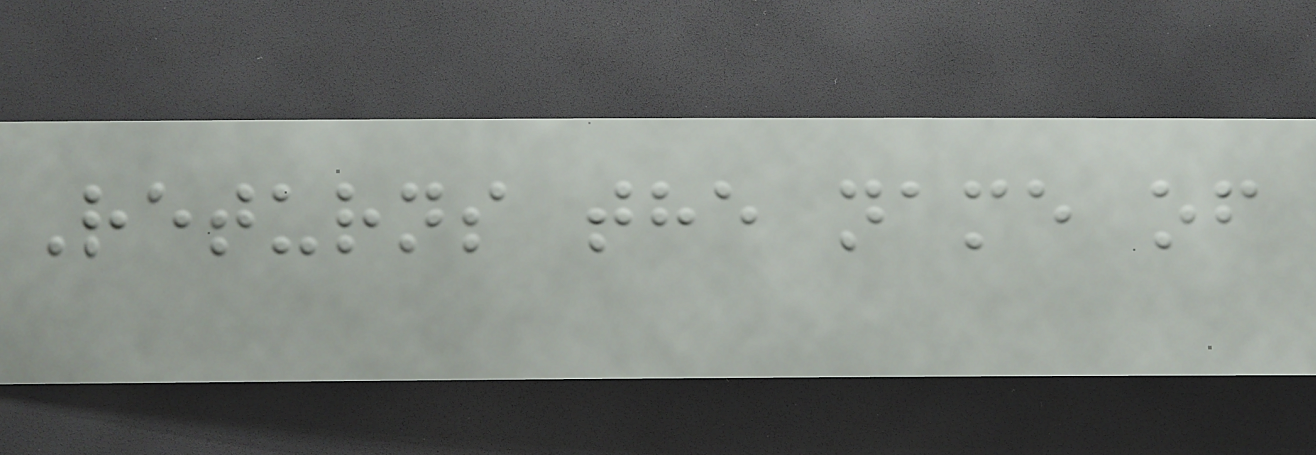Returns the name of
